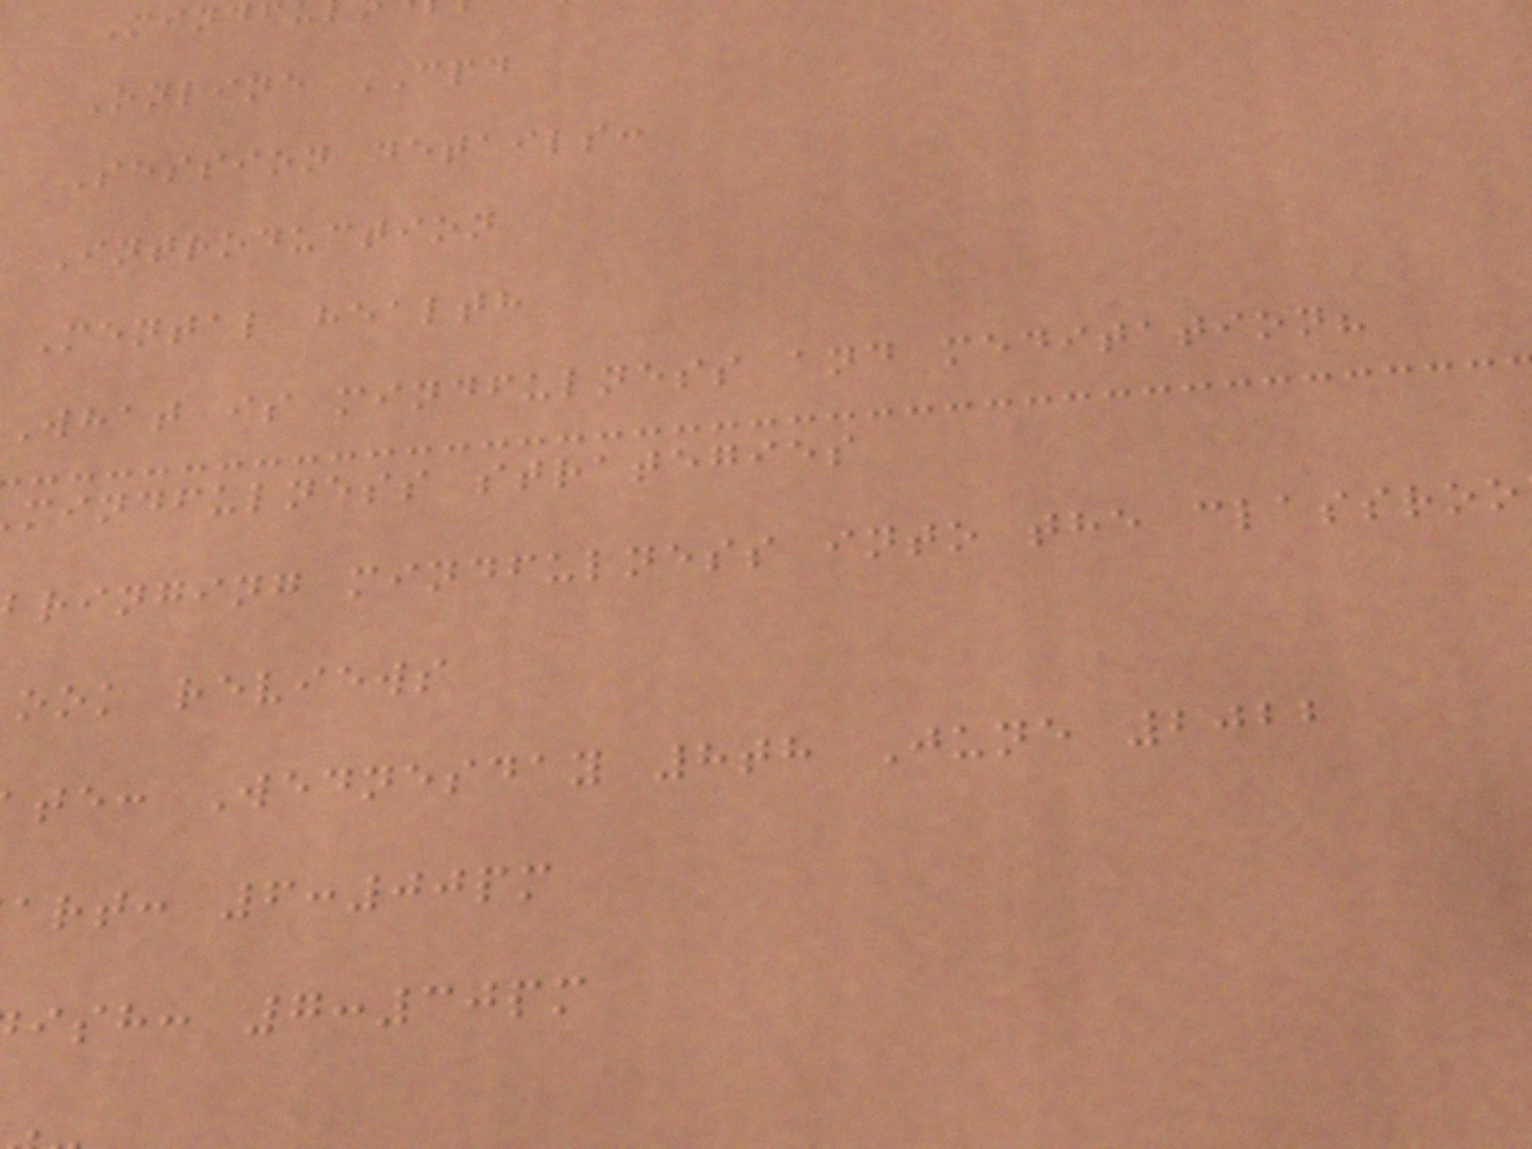Online CPD
Session details:
Introduction
Mental health
What is mindfulness and meditation?
mindfulness strategies
ringing mindfulness into the classroo
ook reviews
te: Wednesday 8th June 2022
art: 6:00pm
ish: 7:30pm
